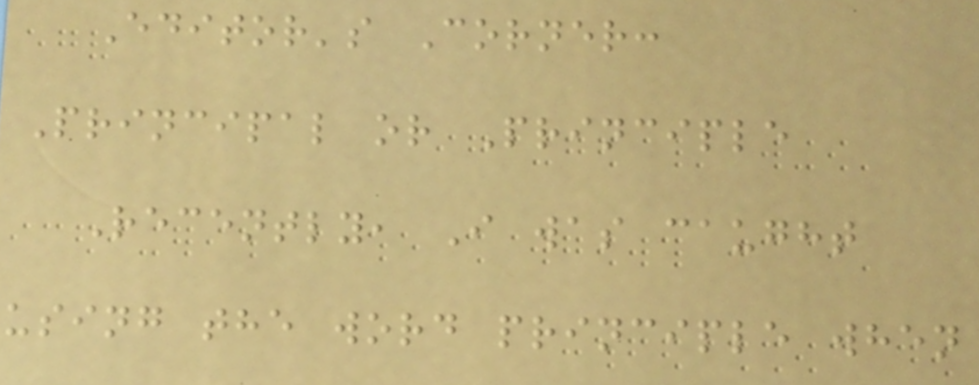Editor's Corner:
Principal or Principle
Recently, I was caught
using the word principle when
